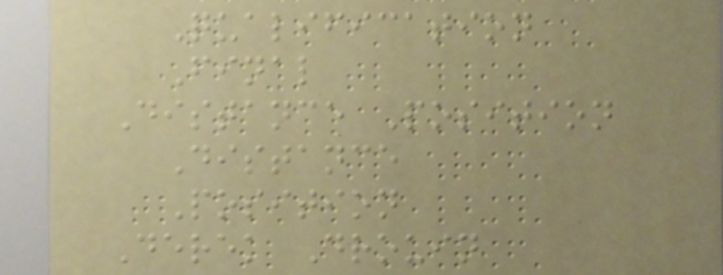Qualification
Final
Distance Position
Distance
Position
Derek Drouin
